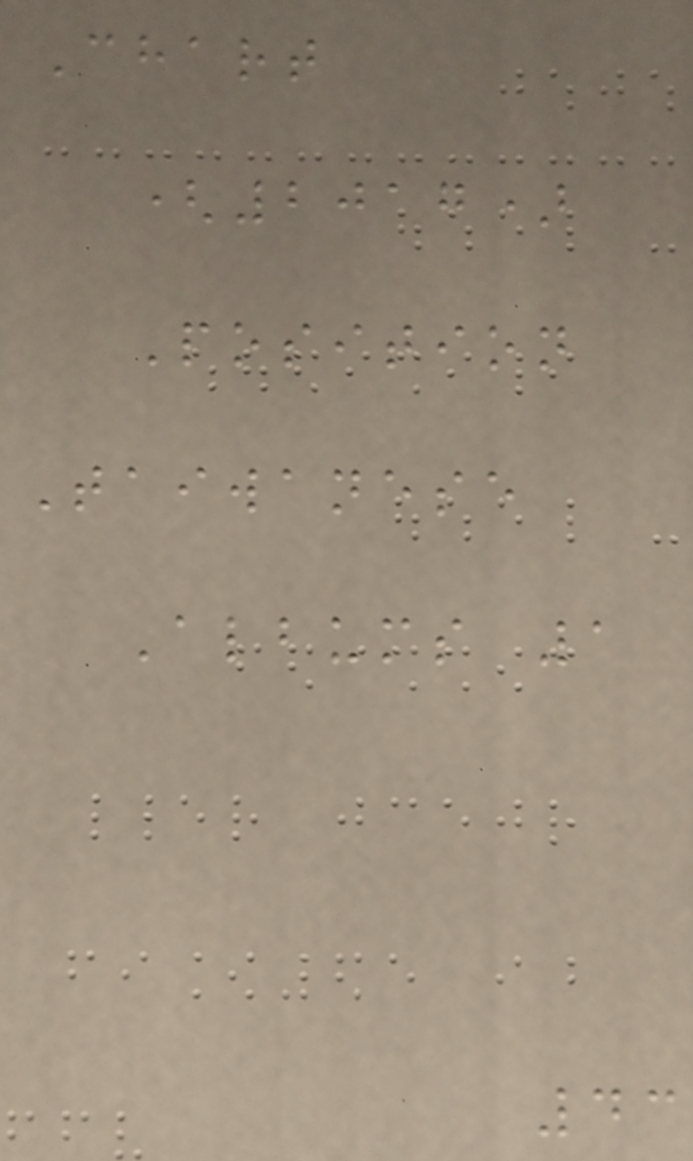Chart
(2017)
Position
Taiwanese
Albums 1
43
